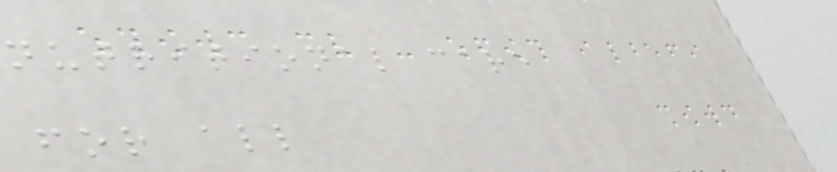nutritional care
for all
